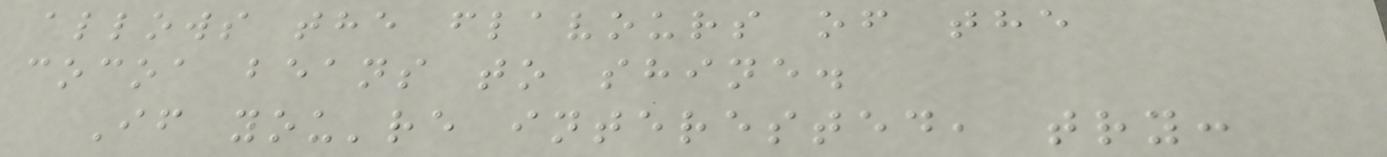allows the flavours of the
cocoa beans to shine.
If you're interested, try:
